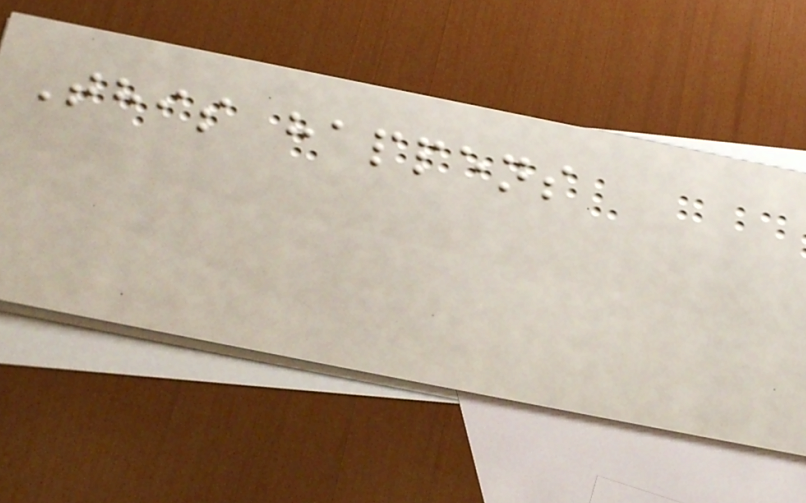This happens
